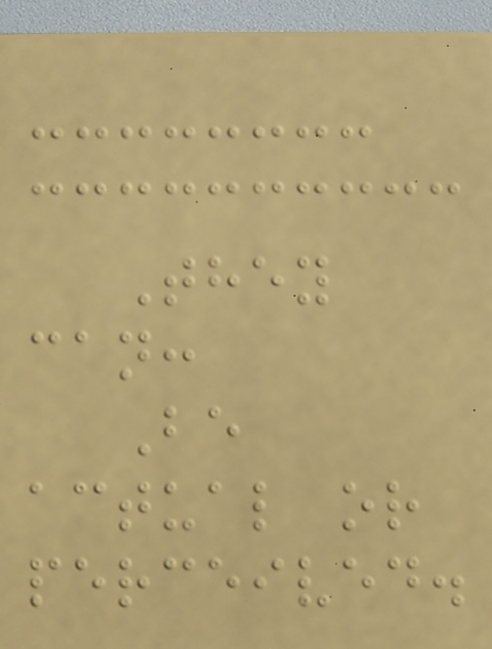They
can:
Be
actual or
perceived.
